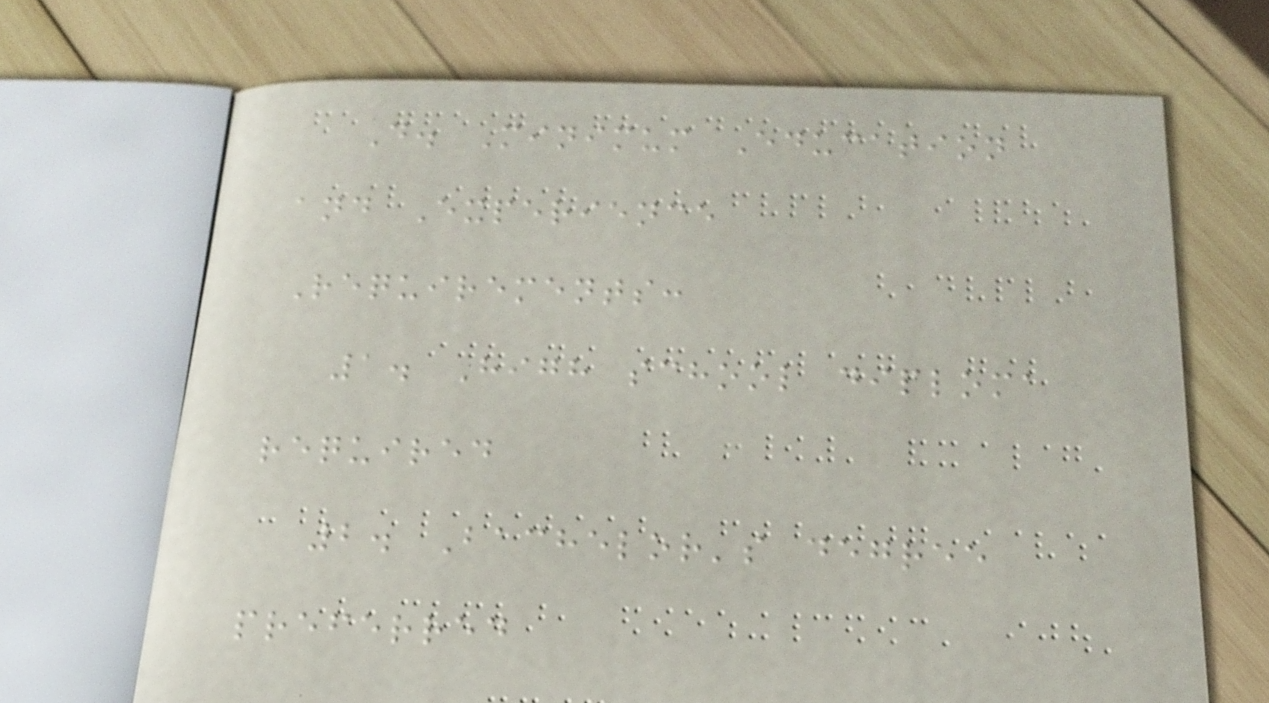D. Minimum Education
and Experience
Requirements:
1. High school diploma
required
2. Bachelor's degree
preferred
